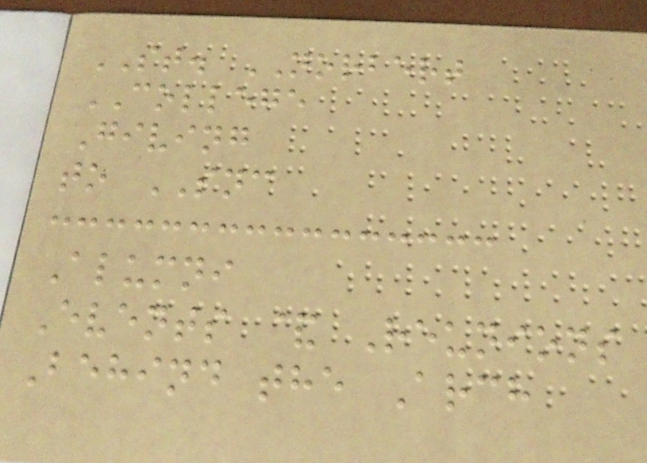ST. NORBERT
COLLEGE
Giving
to SNC
Alumni
Events & Reunions
Behind the Arch
